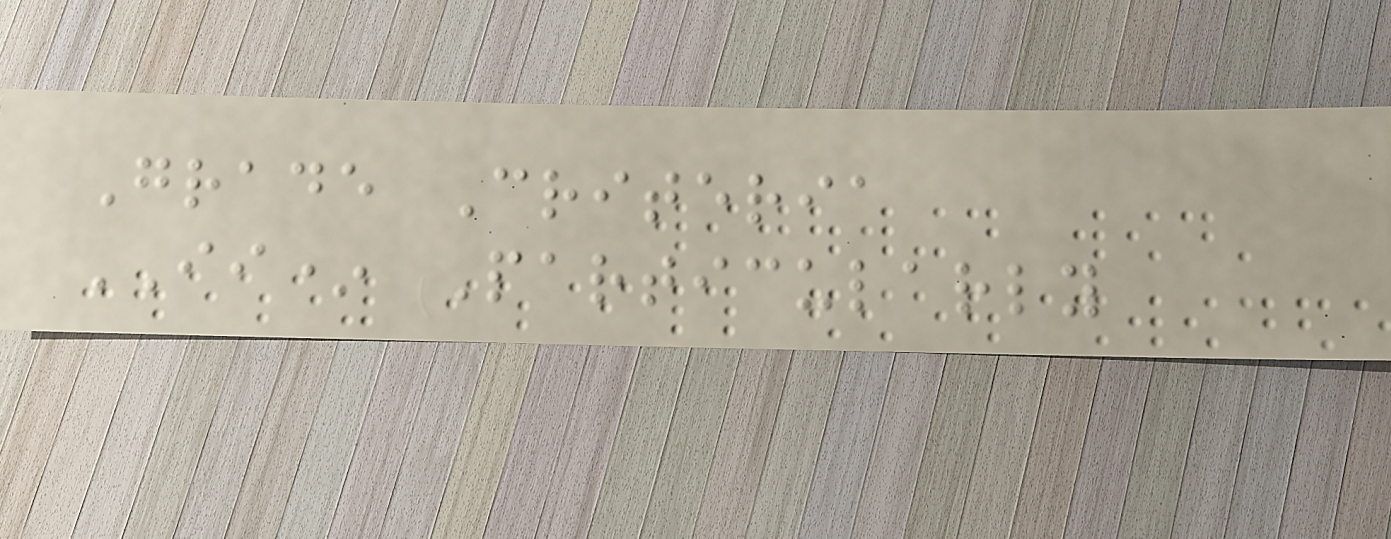Grade Criteria
II* Particularly
